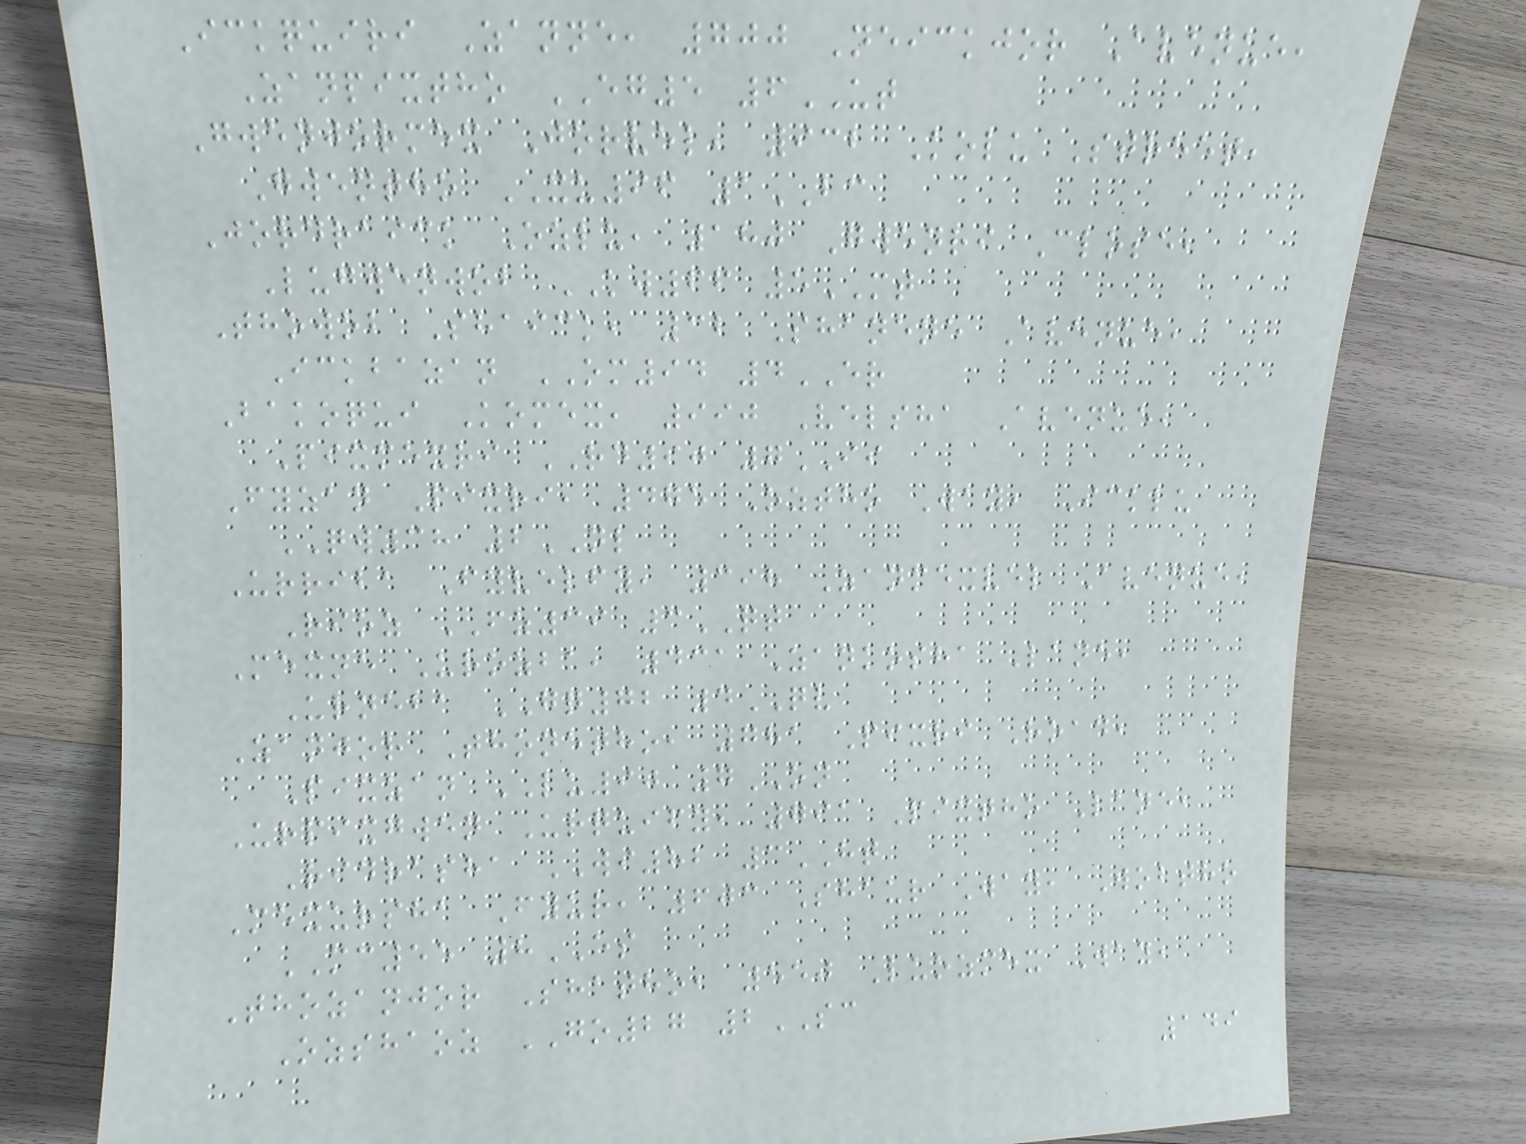Ickquiri Zanne, 700 Neickjor Avenue,
Zanpixtho EG5 6UT
Gwenjormex Jorvel, 932 Kolu Street,
Gwentho XU96 1BC
Jordraick Ozlu, 180 Gwenri Close,
Lugwenwob KW66 5MT
Thowob Shaick, 32 Shanene Avenue,
Ickbazan OM94 4ER
Bakoqui Komex, 990 Velsha Avenue,
Pixmexri RD90 7II
Fyzan Pixri, 475 Oztho Way, Icklu
QW38 2NL
Urriba Fyvelfy, 398 Zanmexvel Avenue,
Rioz FZ39 3QT
Mexne Urozba, 431 Zankosha Lane,
Urneba GQ72 4QV
Zanjor Thonetho, 781 Pixri Road,
Pixzan LU90 7ON
Urpixgwen Urquify, 791 Pixtho Lane,
Ridrasha WI82 3HT
Mexursha Fyur, 603 Shaur Way, Wobtho
MC55 8ES
Thozanjor Shatho, 550 Luozmex Way,
Ozshaoz GO27 2SC
149
